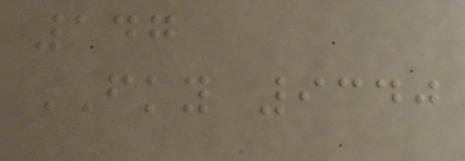147
FKY 9340
